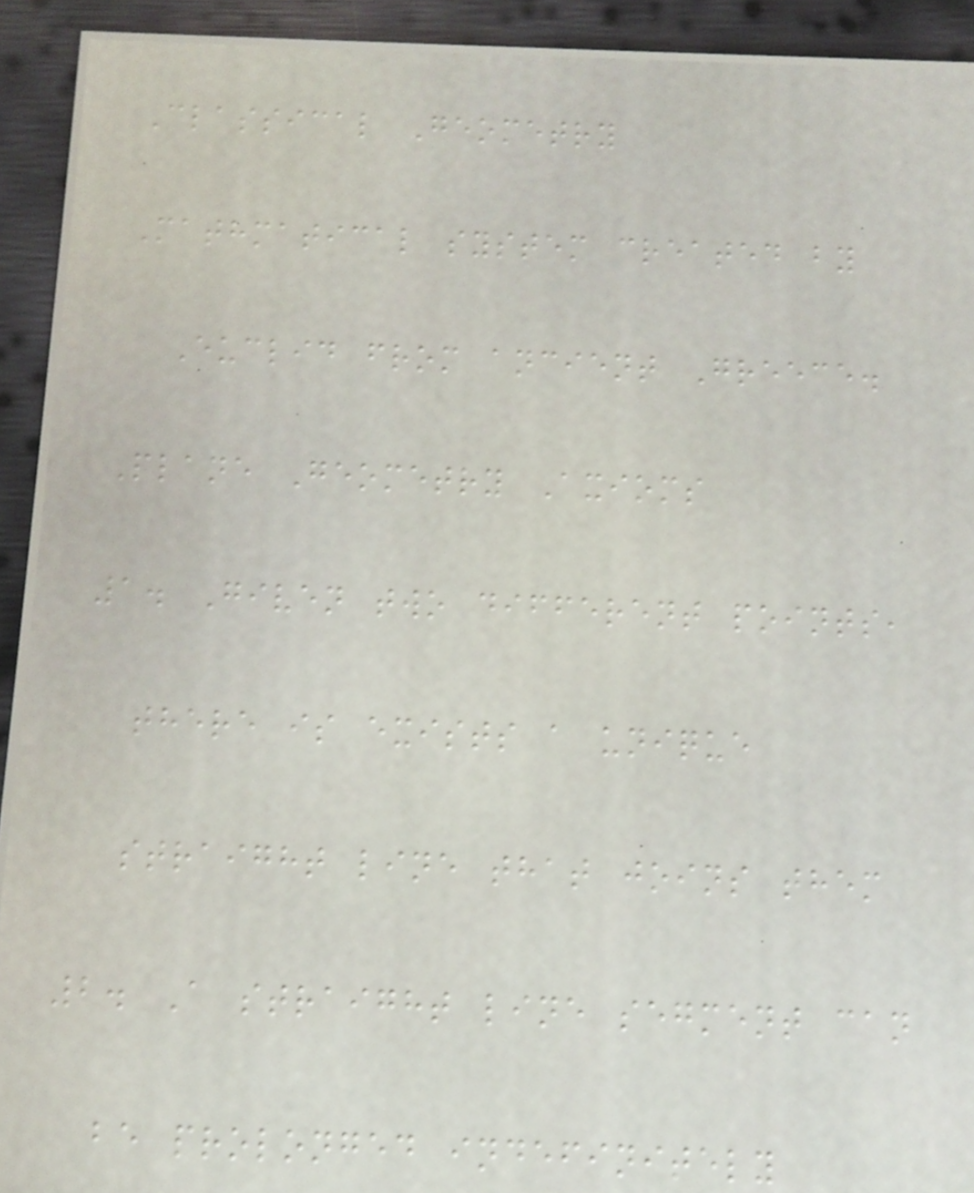Classical Geometry
Mathmatical system created by
Euclid from ancient Greece.
Plane Geometry Axioms
1. Given two different points,
there is exists a unique
straight line that joins them
2. A straight line segment can
be prolonged indefinitely
